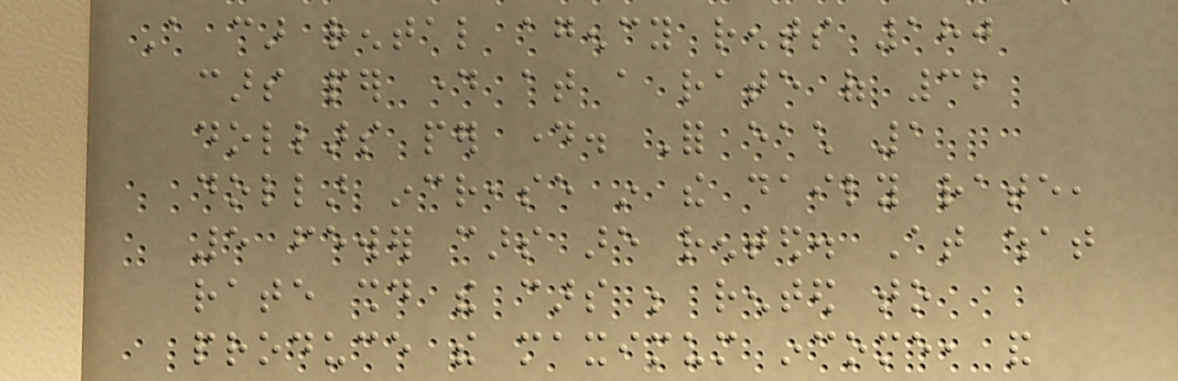A car rental agency rents 180
cars per day at a rate of 32
dollars per day. For each 1
dollar increase in the daily rate,
5 fewer cars are rented. At what
rate should the cars be rented to
produce the maximum income, and
